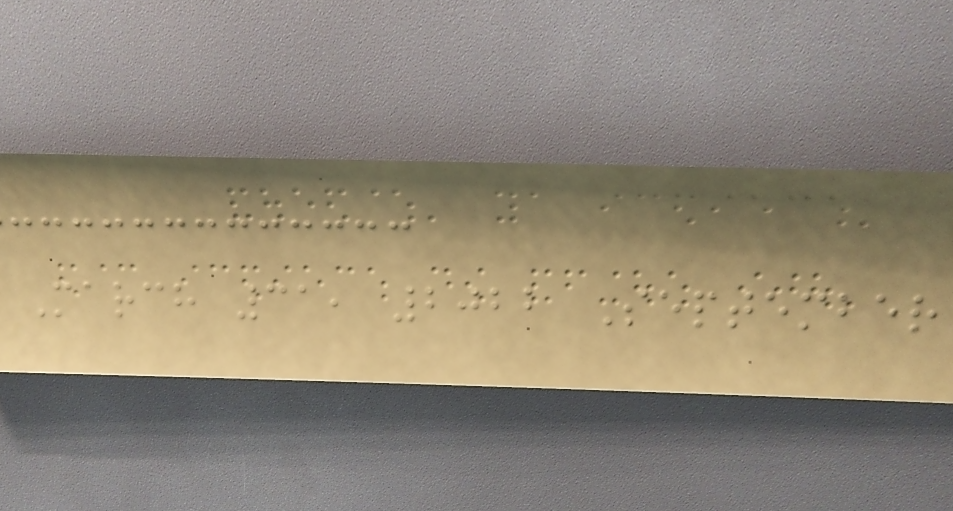March 31, 2022 September
